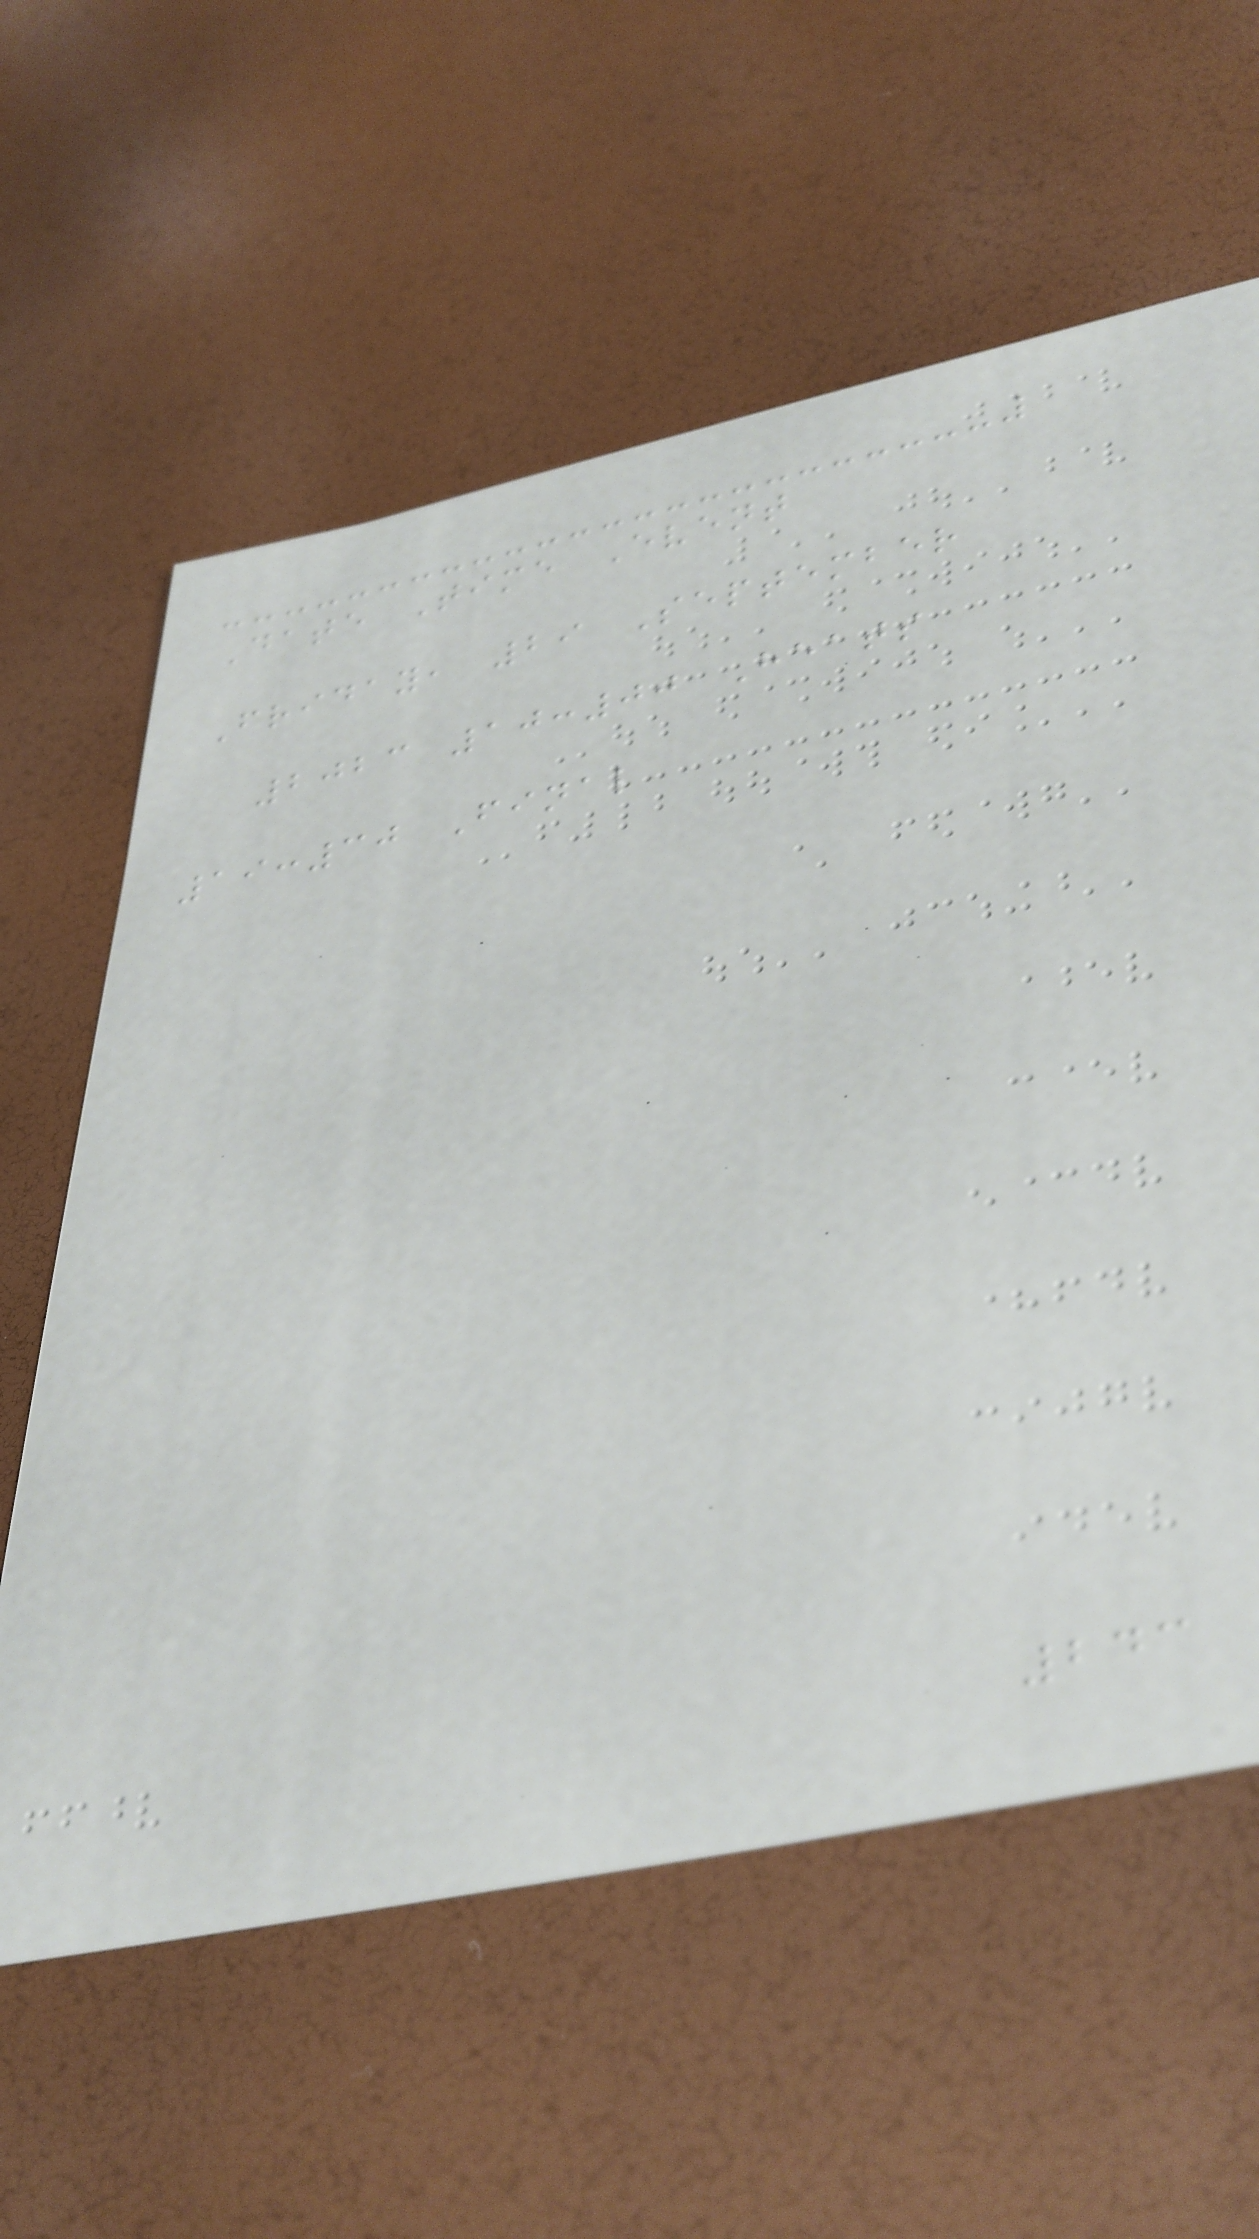Date Time Event
Friday, 29 September
2023 10:00 Heats
19:30 Final
243
